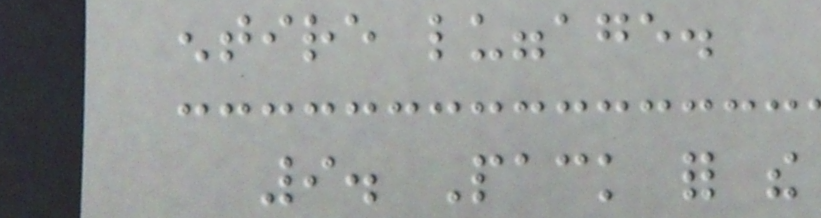entire luggage.
9. Pack for the
